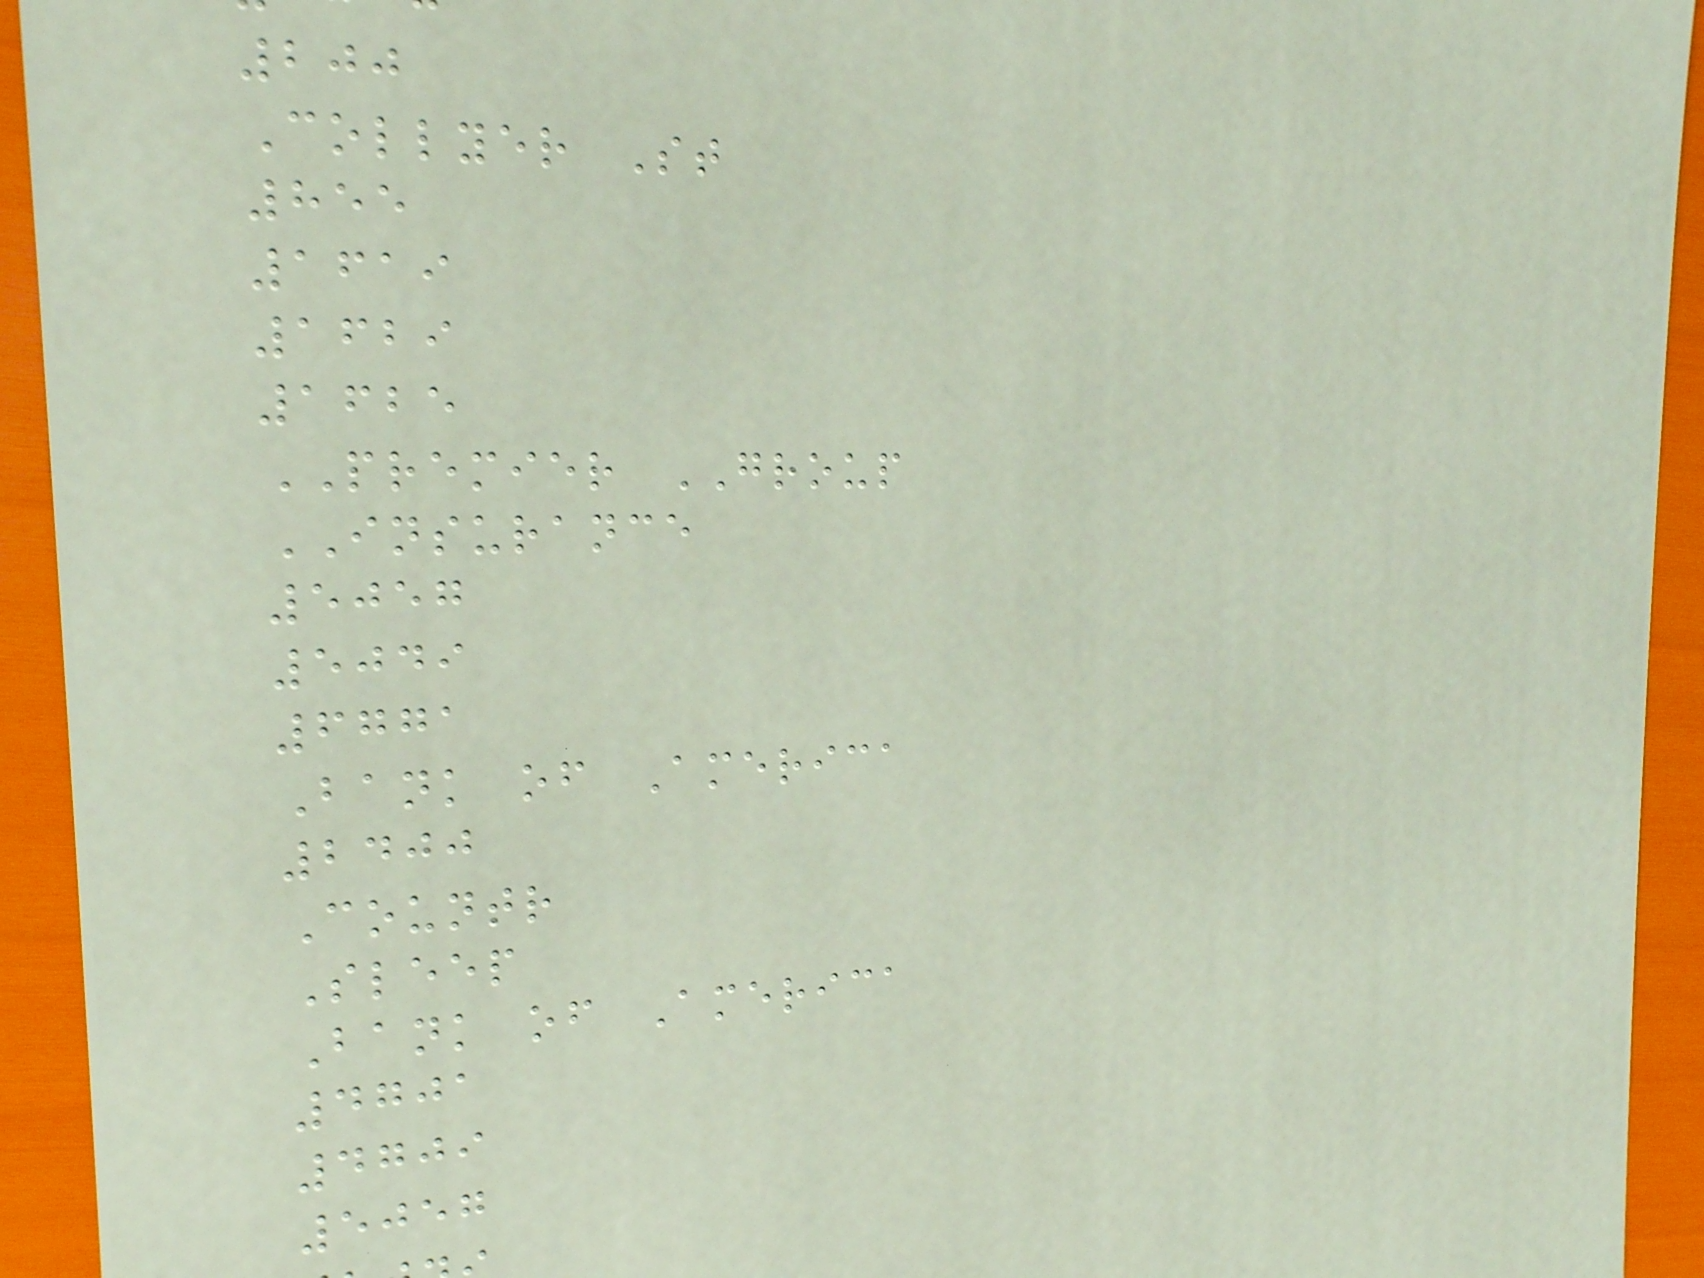200
Collyer St
855
1619
1629
1625
PREMIER GROUP
INSURANCE
5057
5049
6771
Bank of America
2400
Countr
Sleep
Bank of America
4701
4709
5057
